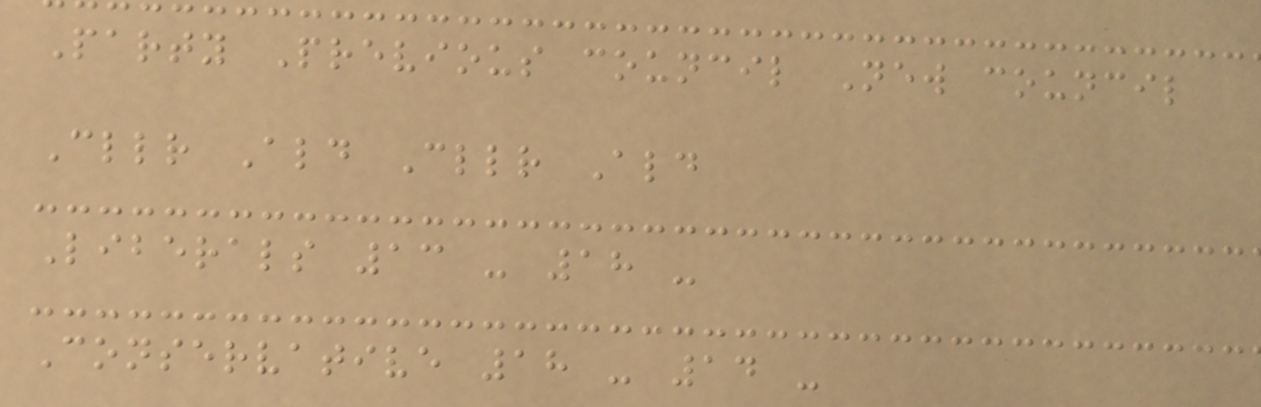Party Previous council New council
Cllr Ald Cllr Ald
Liberals 13 - 18 -
Conservative 18 - 14 -
